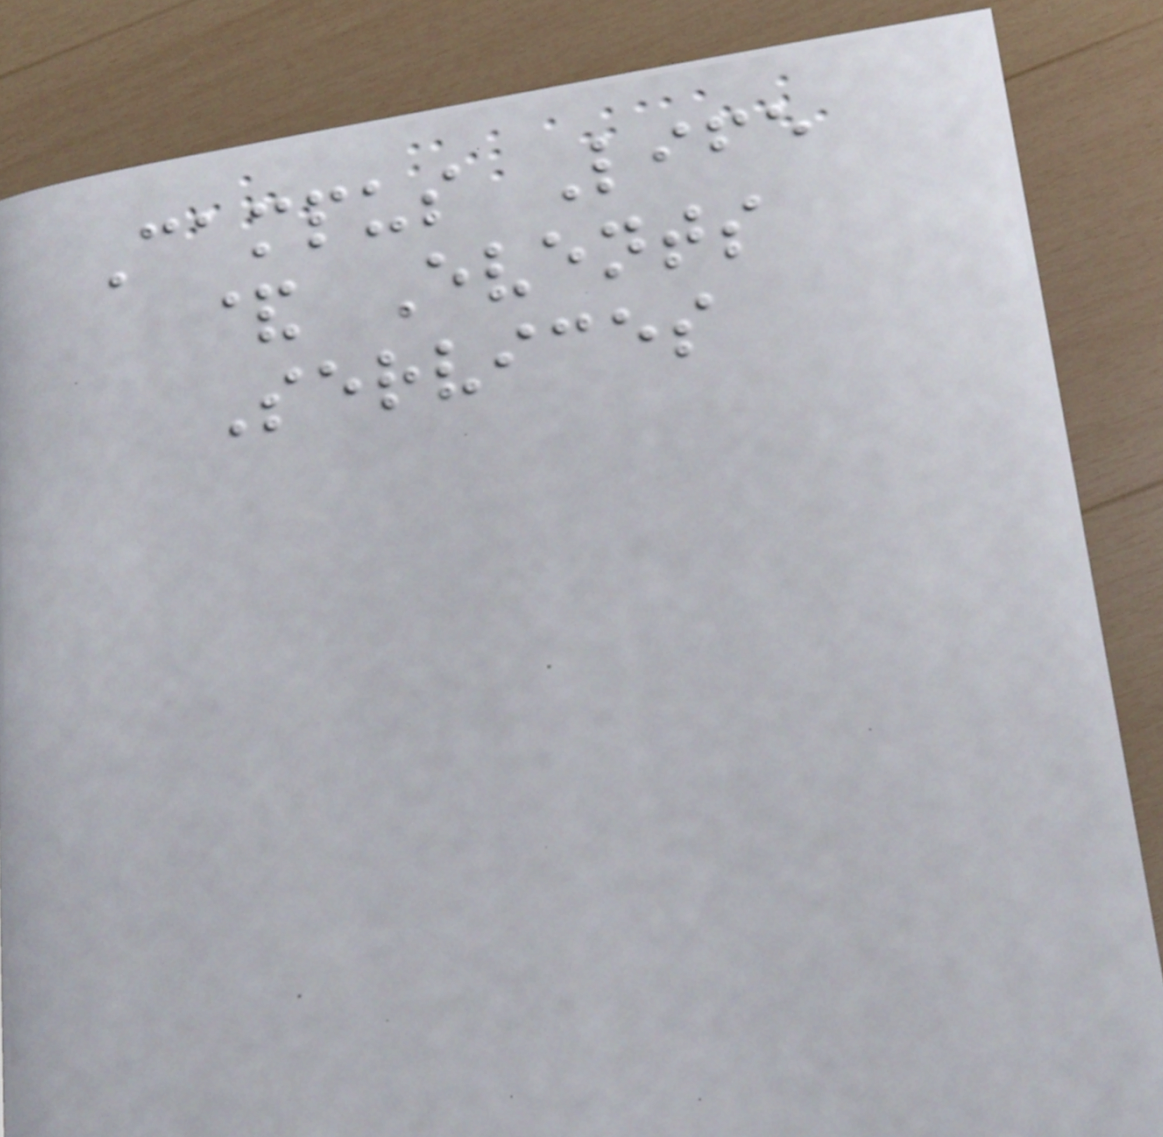Campus Life
& Events
Services
